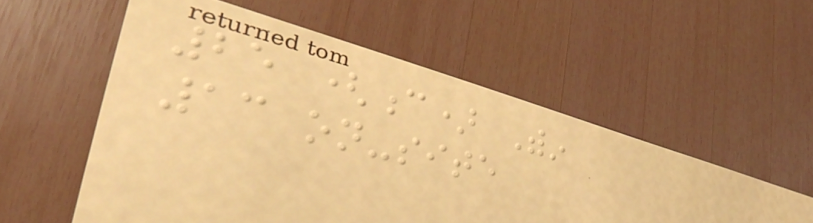25 (c) Within
13 on-site
